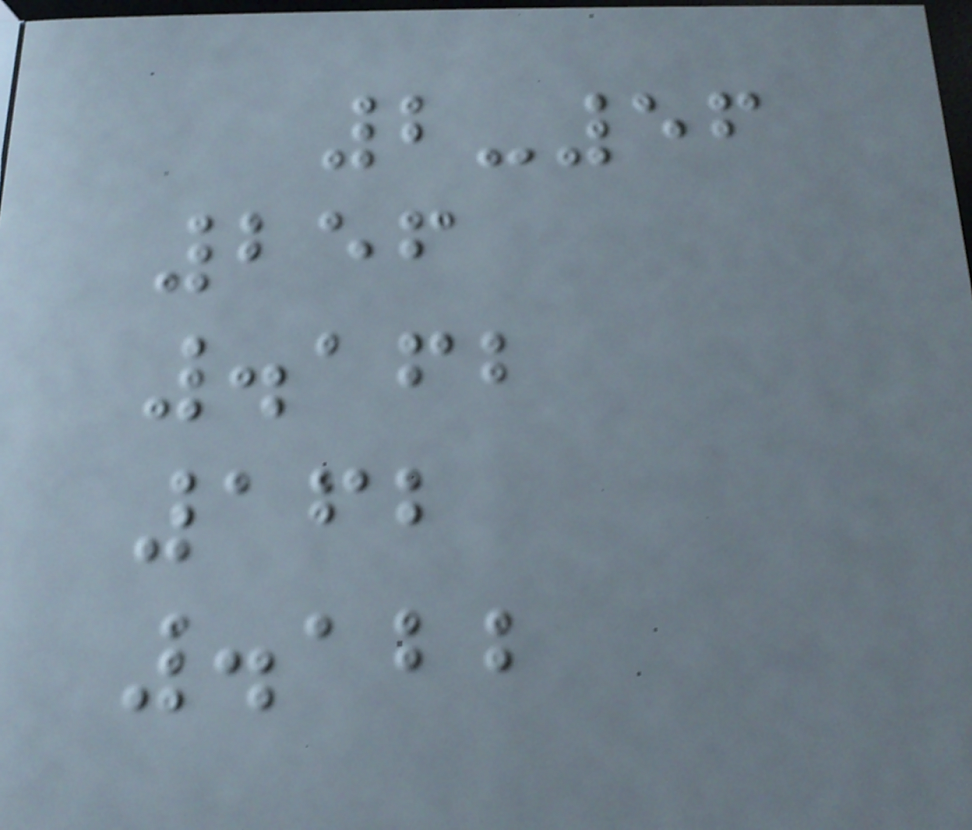2-56
256
.162
162
.122
